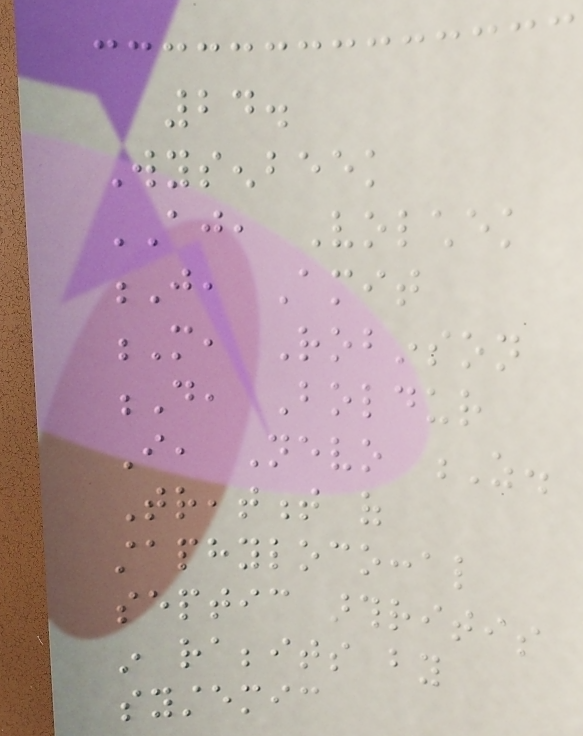24.
Wysenbeek
AJ, Volchek
J, Amit
M, Robinson
D, Boldur
I, Nevo Z.
Treatment of
staphylococcal
septic arthritis
in rabbits by
systemic
